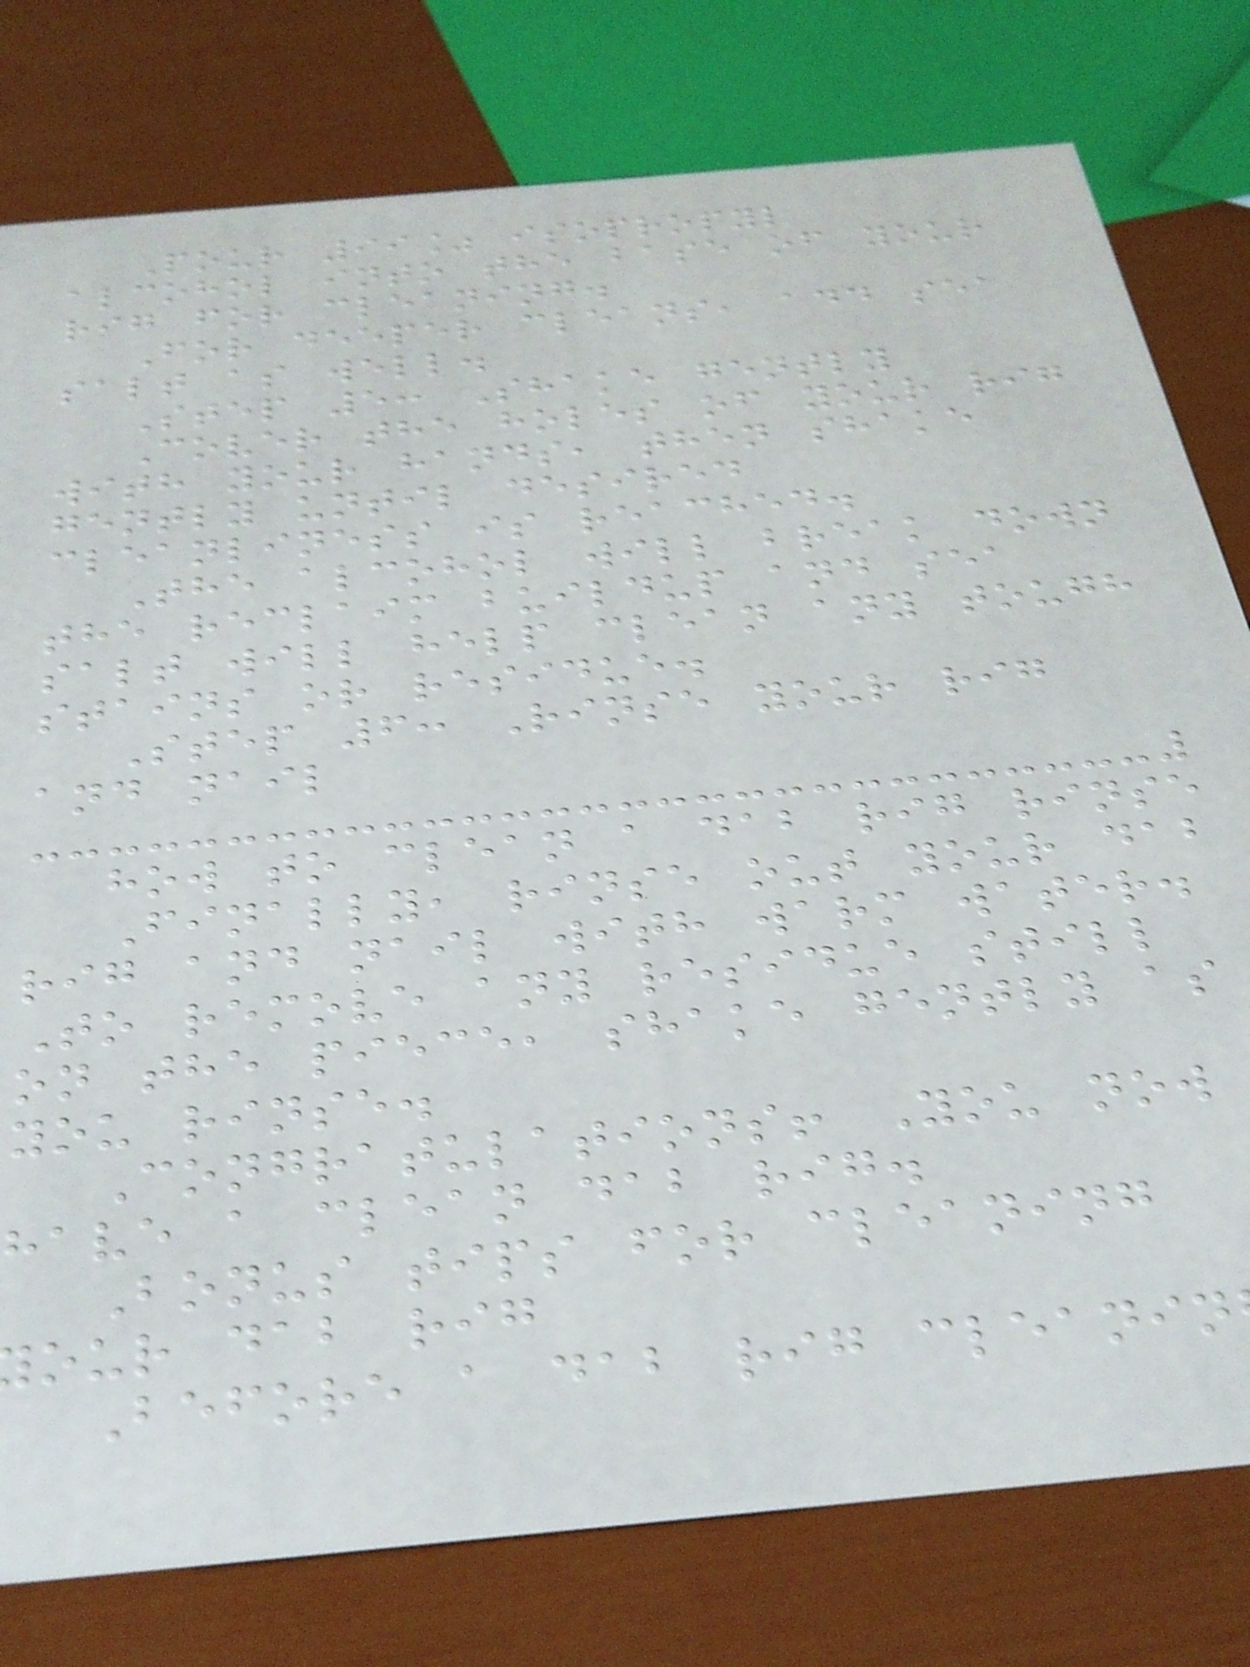Pour 99% isopropyl
alcohol into the base of your
rig for cleaning.
For deeper cleans, add sea
salt as well.
Step 5: Shake gently
Cover the holes of your rig
with your hands, then shake
gently until desired
cleanliness is reached.
The alcohol will break down
the reclaim buildup and sea
salt will help clean any tough
stains or residue.
Step 6: Rinse your rig
and nail
how to clean a dab rig rinse
Finally, rinse out your dab
rig and nail with warm water.
To remove any residue still
on the piece, shake gently as
you rinse.
Congratulations! You now
have a clean dab rig.
Bonus tips for cleaning
our dab rig
Before a dab rig cleanin
